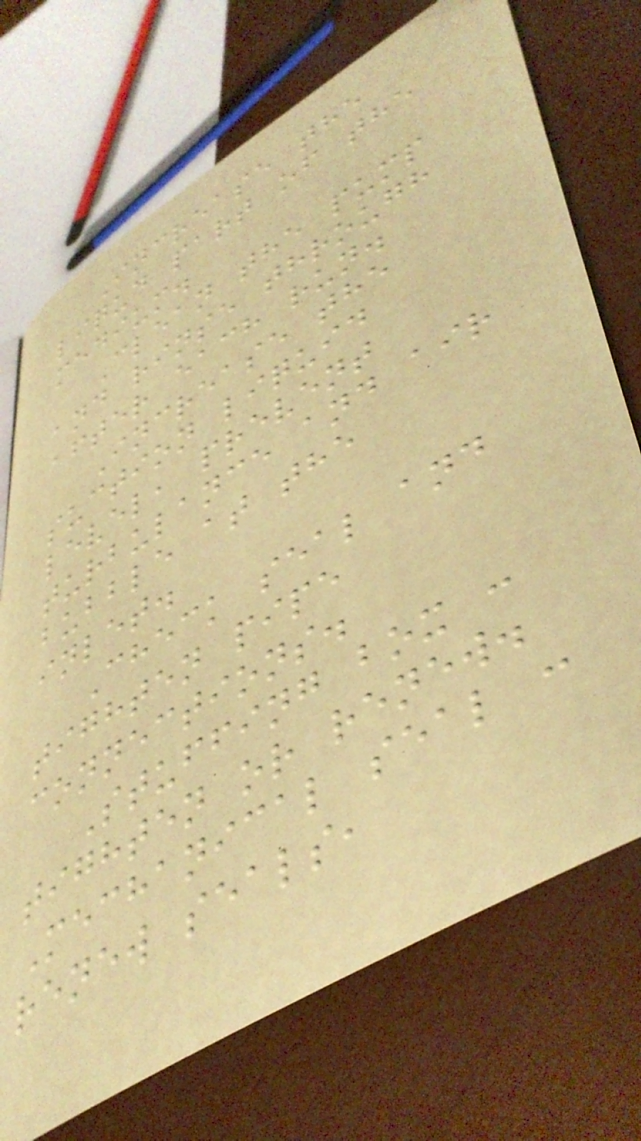Increase the
liqud part of the
medium.
Clean the pump
and rinse through
after each run.
Increase the
suction liquid
level, prevent
turbulance and air
bubble at the
inlet.
Check seal and
tighten pipe
connections.
Stuffing box :
tighten or renew.
Mechanical seal :
renew seals,
